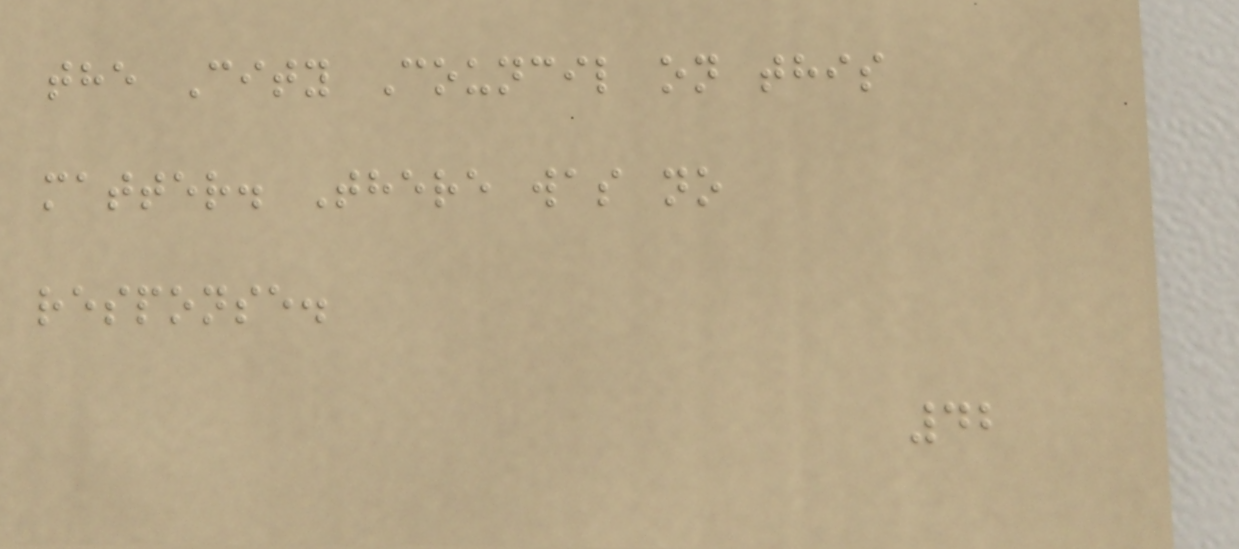the City Council on this
matter. There was no
response.
42
